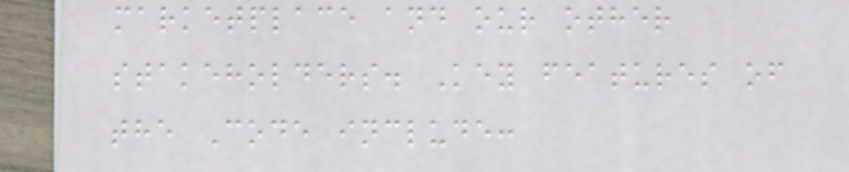marketplace and our other
stakeholders. Key features of
the Code include:
